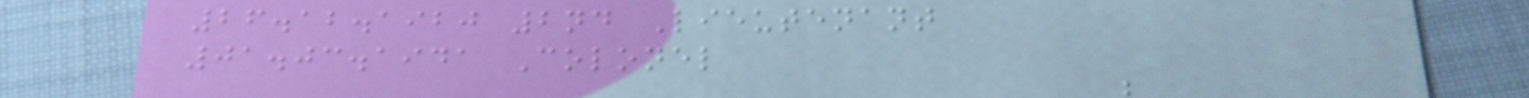26.12.1920 2nd Lieutenant
01.03.1941 Colonel
